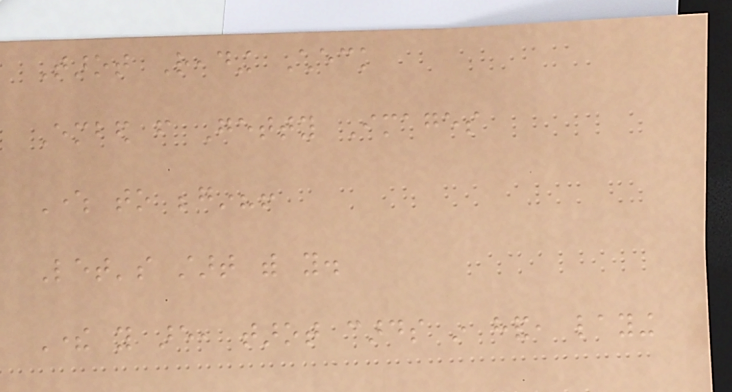Tarot Reading Check
Embed from Getty Images
Where to begin?!
Let's start with you.
There you are, tarot cards in hand, laying
